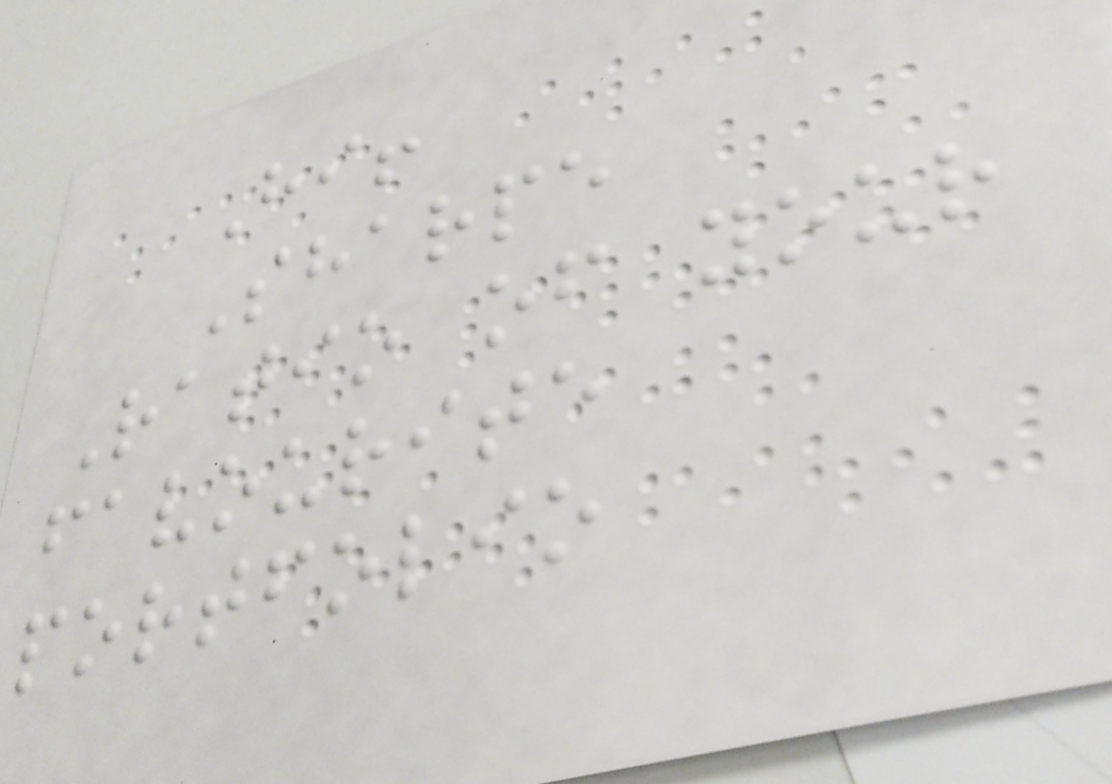Hi!
Sharpe
Ratio of your
favourite
portfolio
